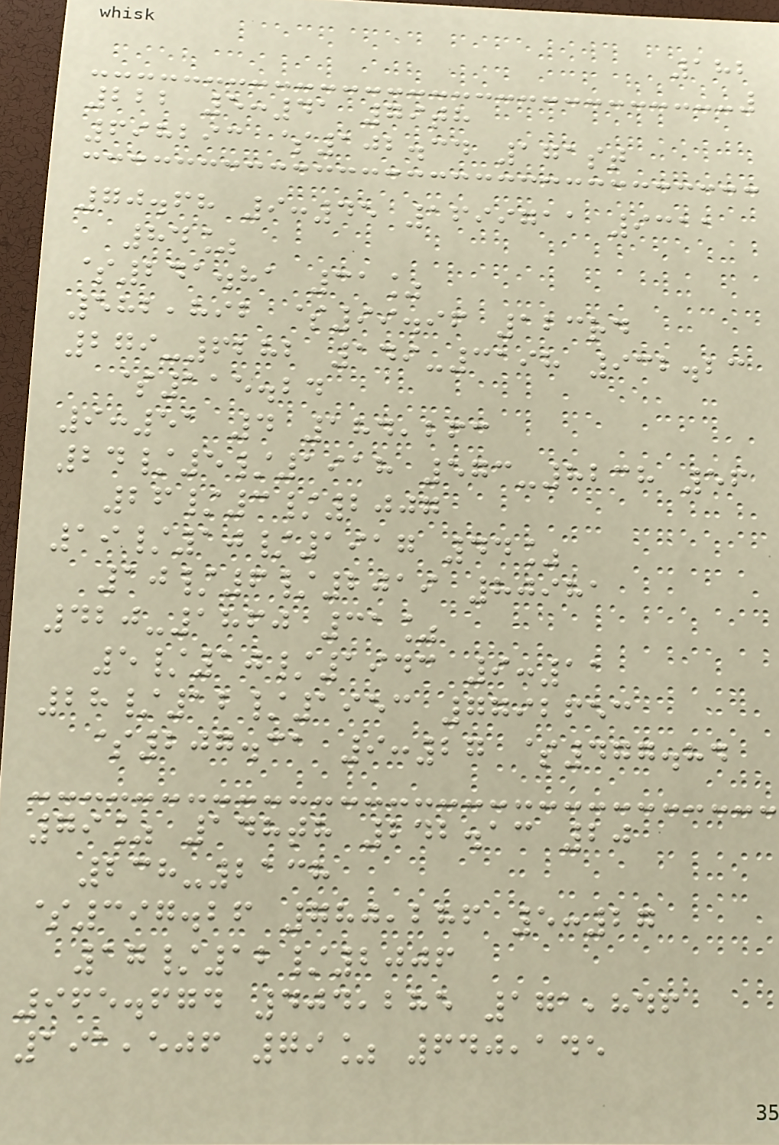182
222 5:41 79th
698293 $102.34 171st
70.68 9:45 1699711 9311
84%
$241.81 31%
582,892 $99.96 123rd
279-6282 149-3198 932.23
$115.24
9:51 4 184,263
24/5/1918 573-8238 56
26/3/2007
19/10/1917 44%
10/6/2019 80981
420-1860 31%
5/10/1943 9:11
28/12/1953 7792653
$207.31 9:27 $477.84
79% 148th 242.13 20
238-2138
$397.26 780,286 5:27
17/12/2006
965.674 404,285 171,846
191,506 79% 640,145
